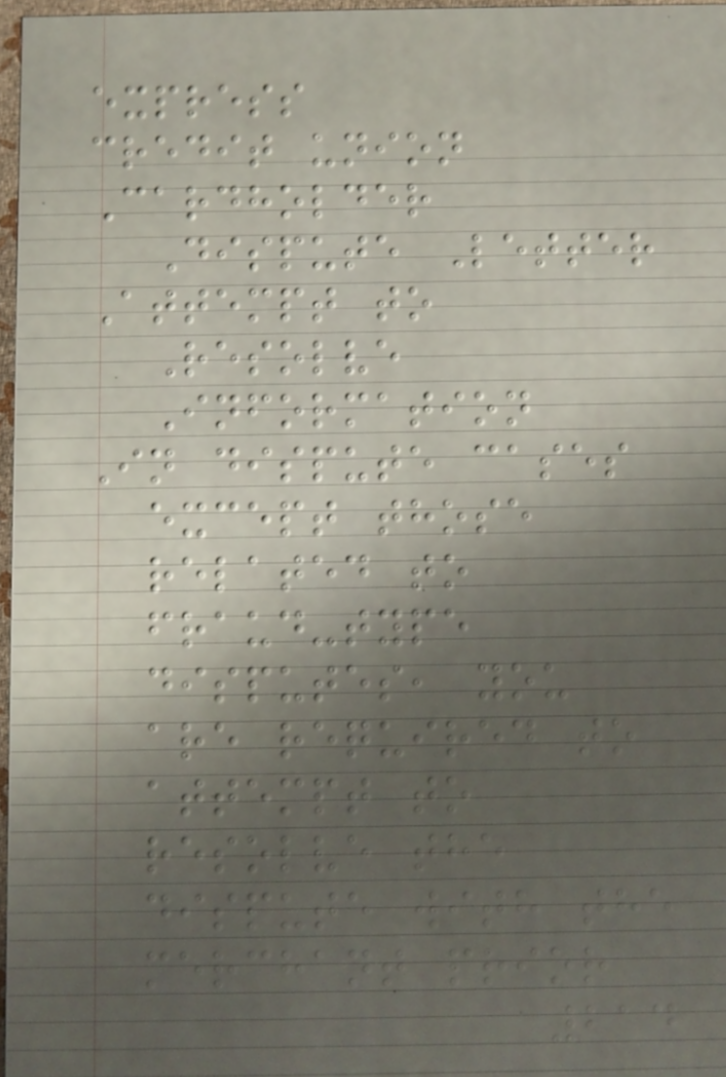express
credit union
Cardholder
Dispute Letter
Attempt to
Resolve
Information
In dispute cases
except those
related to
fraud-type
disputes, you
are required to
attempt to
resolve the
dispute with the
merchant prior
214
